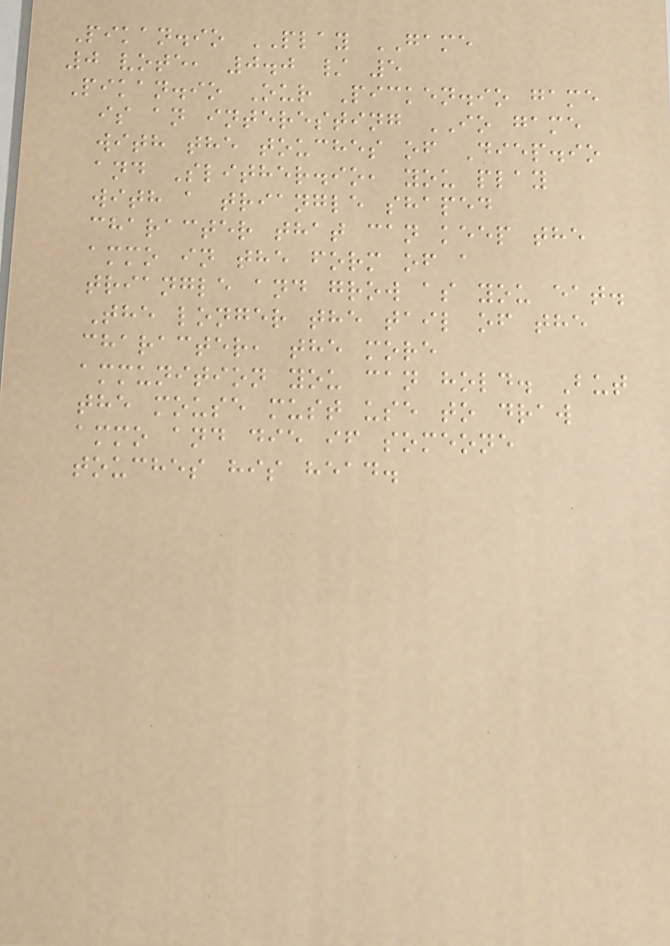Pikan.io PLAY GAME
0 vote, 0.0 / 5
Pikan.io Our Picken.io game
is an interesting IO game
with the touches of Diep.io
and Slither.io, you play
with a triangle shaped
character that can keep the
ammo in the form of a
triangle and grow as you eat.
The longer the tail of the
character, the more
ammunition you can hold. But
the mouse must use to draw
ammo and die if someone
touches his head.
